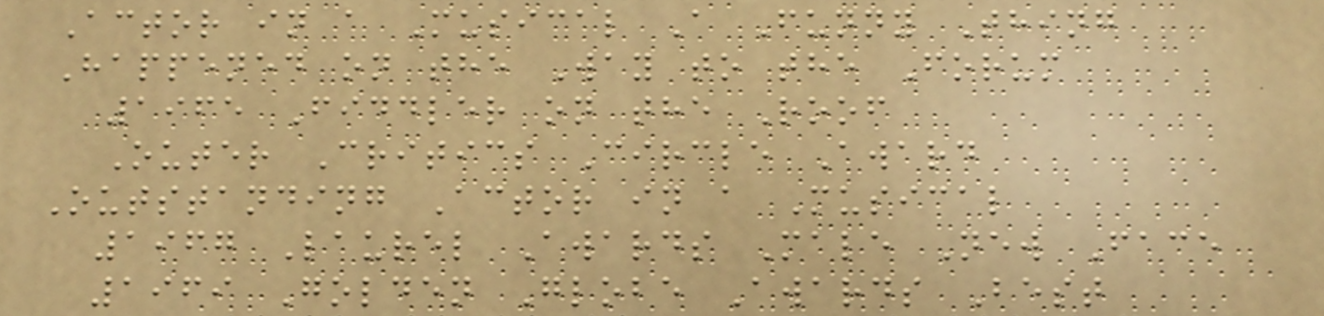Actor in a Musical A Funny Thing
Happened on the Way to the Forum
1965 Fiddler on the Roof
Outer Critics Circle Award
Outstanding Actor in a Musical
1967 Laurel Awards Male New Face
1969 Golden Globe Awards Best
